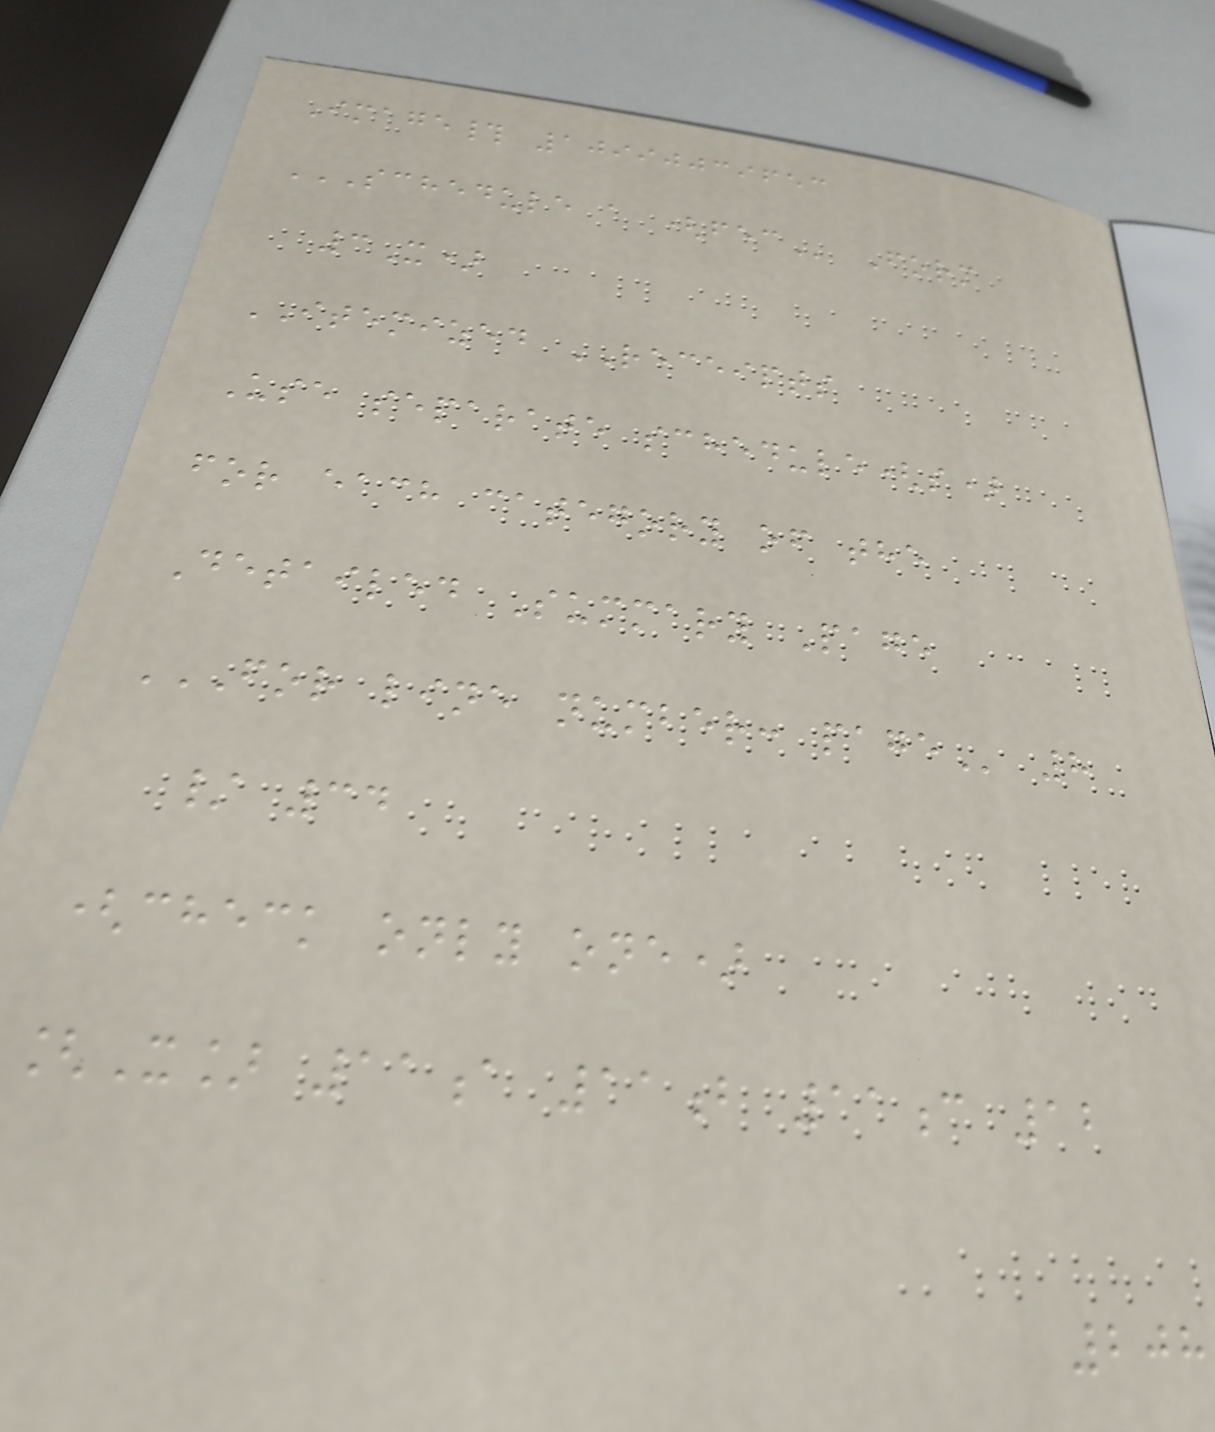Image# 10990039653
SCHEDULE A (FEC Form
3X)
ITEMIZED RECEIPTS
Use separate schedule(s)
for each category of the
Detailed Summary Page
FOR LINE NUMBER: PAGE 8
/ 34
(check only one)
[X] 11a 11b 11c 12
208
